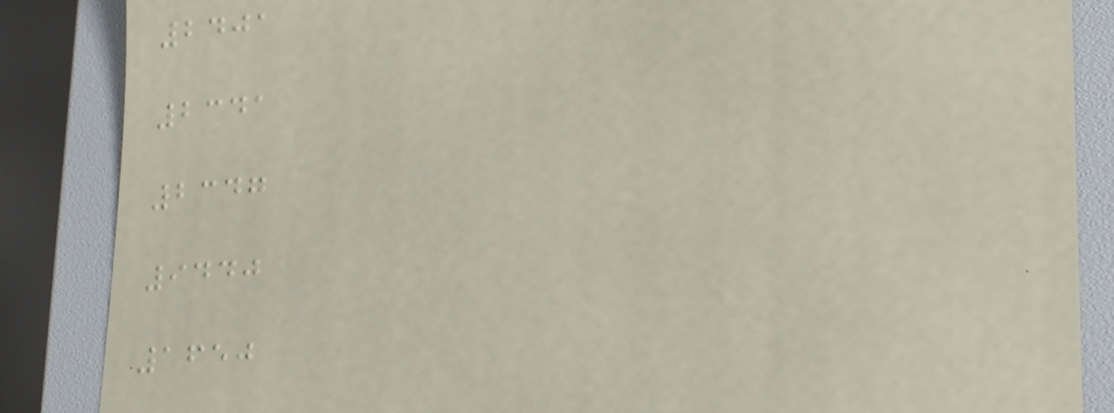2401
2341
2347
9440
1650
